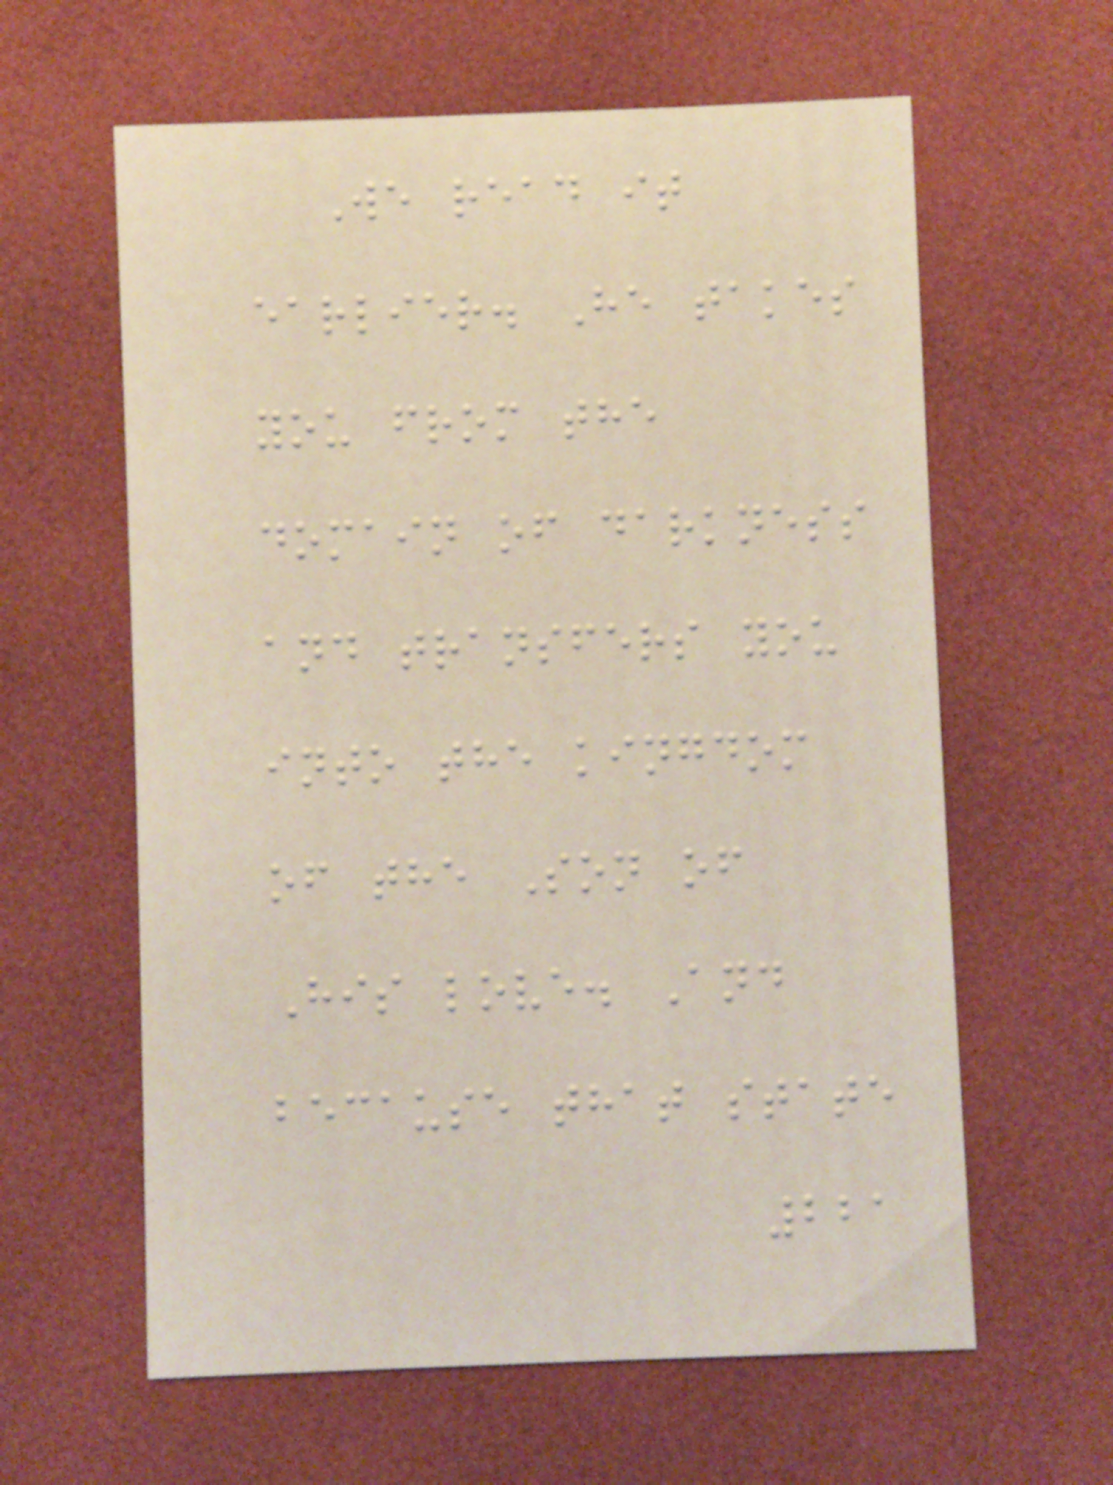We read it
earlier. He takes
you from the
domain of darkness
and transfers you
into the kingdom
of the Son of
His love. And
because that state
221
